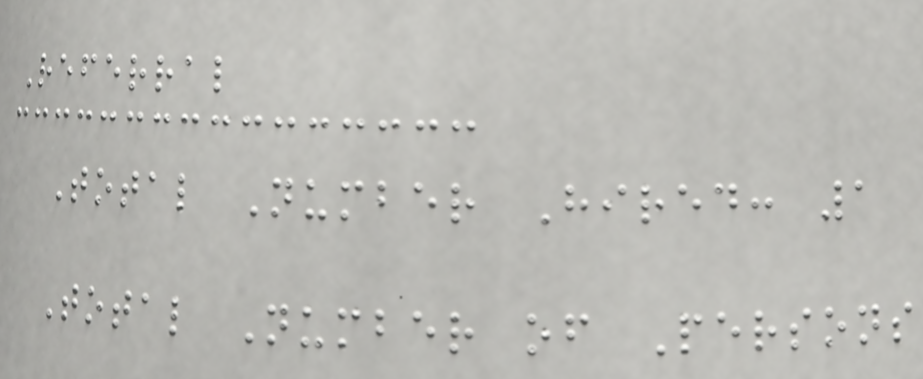Referral
Total Number Hired: 1
Total Number of Persons
